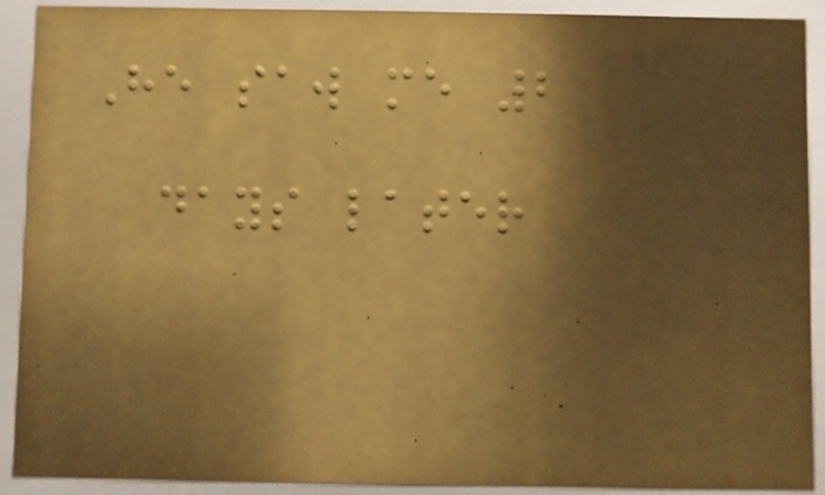He saw me 2
days later
